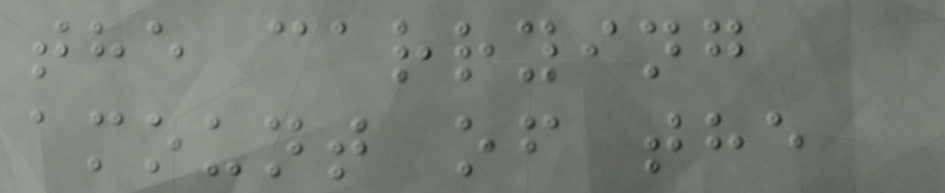the carrying
amount of the
